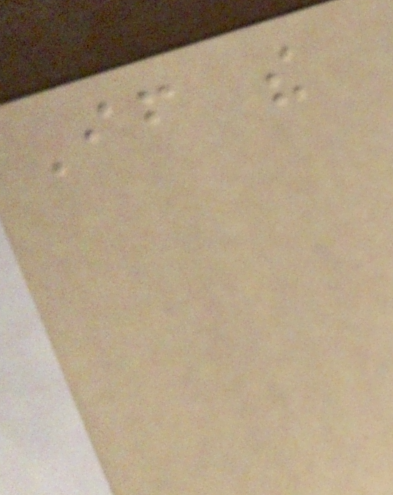If the
